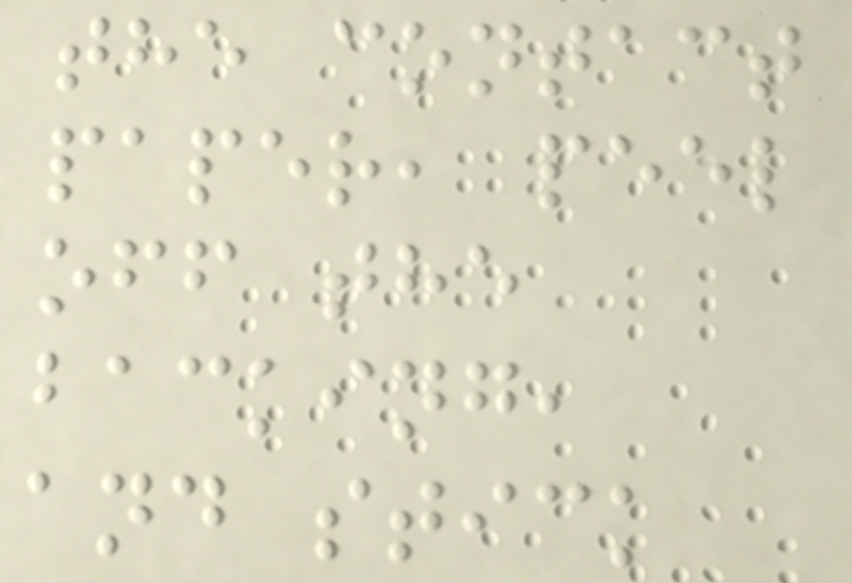the contact
paper, peel
off the
backing,
and stick
